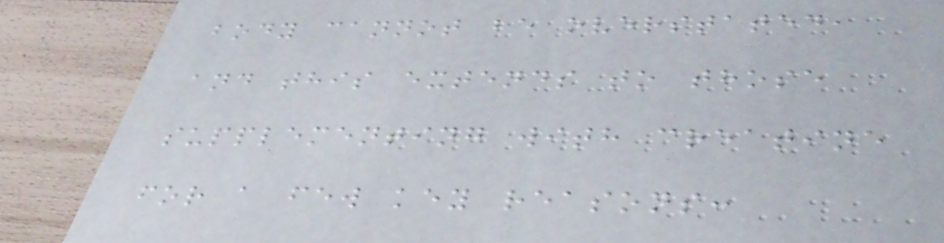body cannot be overstated,
and this extends to those
supplementing with creatine
for a few key reasons:
